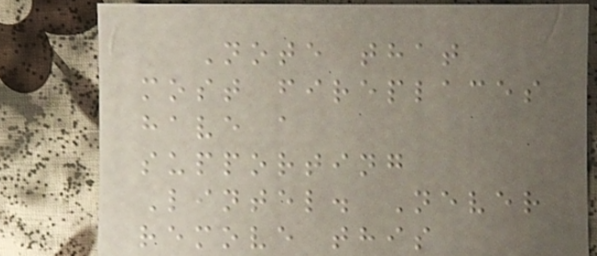Note that
most fireplaces
have a
supporting
Lintel. Never
remove this
